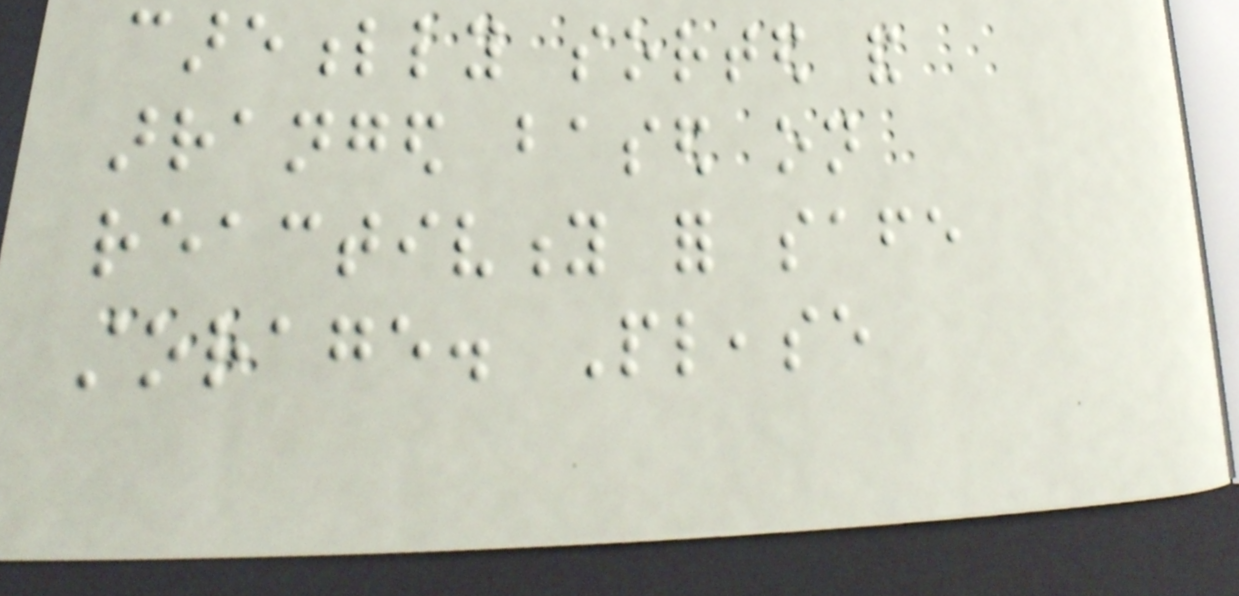carefully sorted and
arranged based on
reactivity for safe
storage. Please
